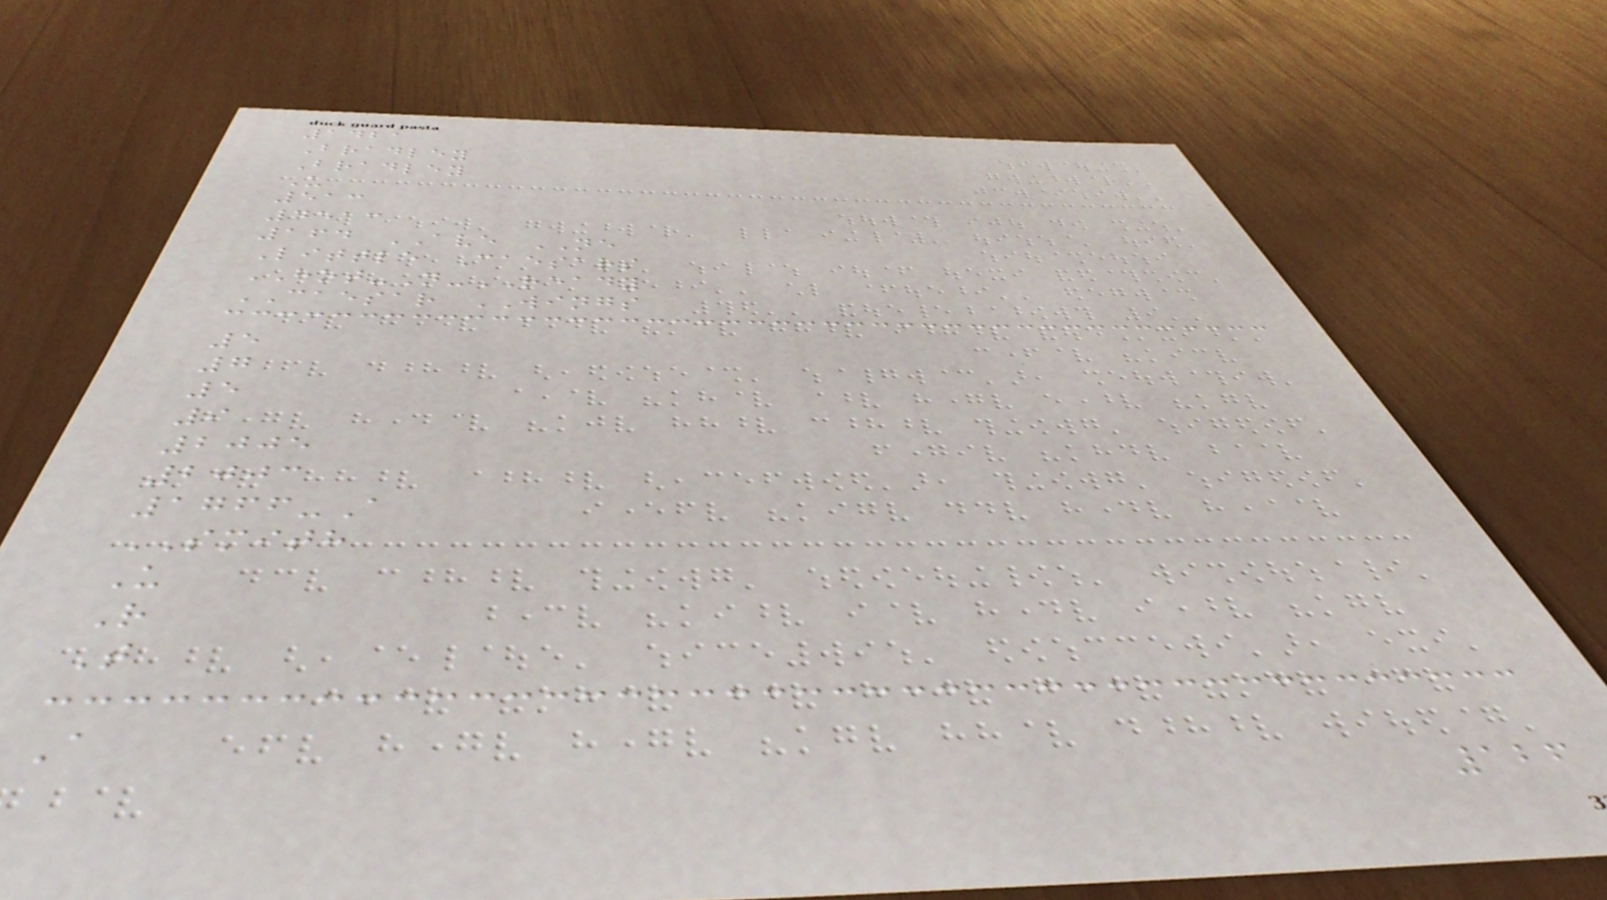1421
Bradley
Bradley
U
513
4513
164 AVE NE
Little Caesars
HOT-N-READY
CAESAR WINGS
5
7
5
9
2005
2003
1766-A
SMITH
U
R
T
A
126
